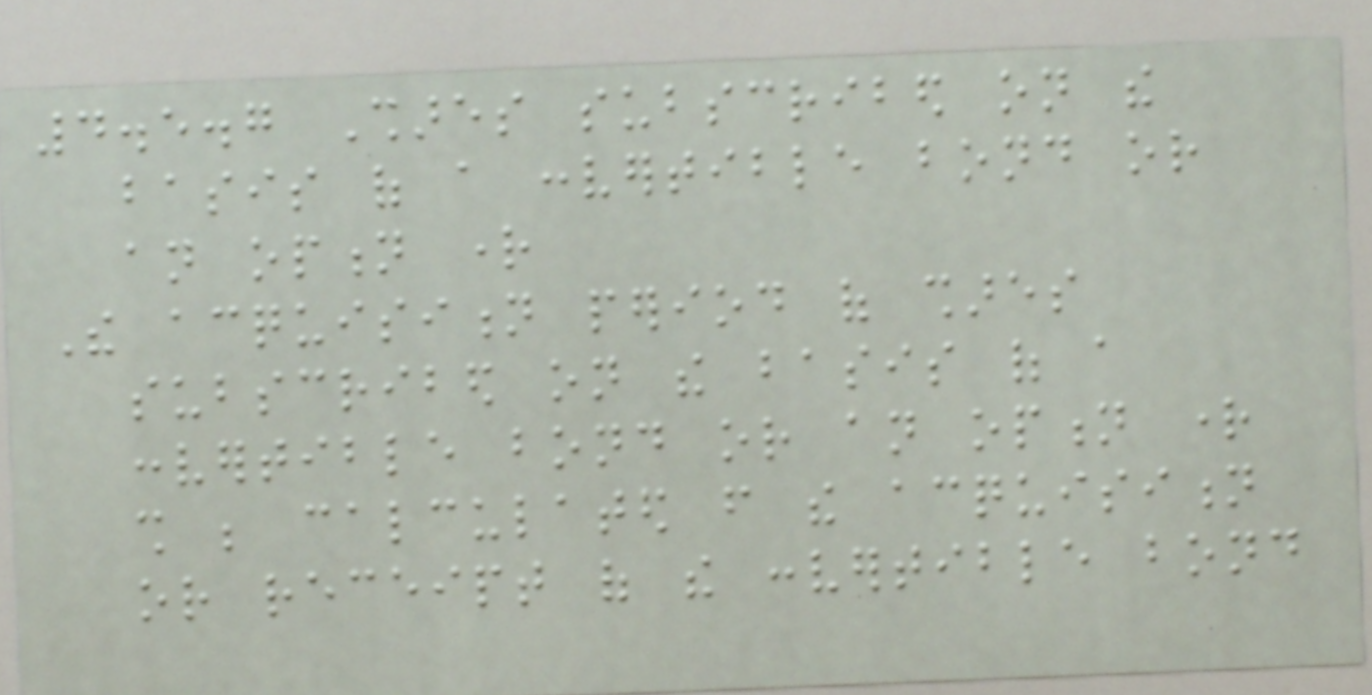4.5.7 Shares subscribed on the
basis of a convertible bond or
an option right
The acquisition period of shares
subscribed on the basis of a
convertible bond or an option right
shall be calculated from the acquisition
or receipt of the convertible bond
